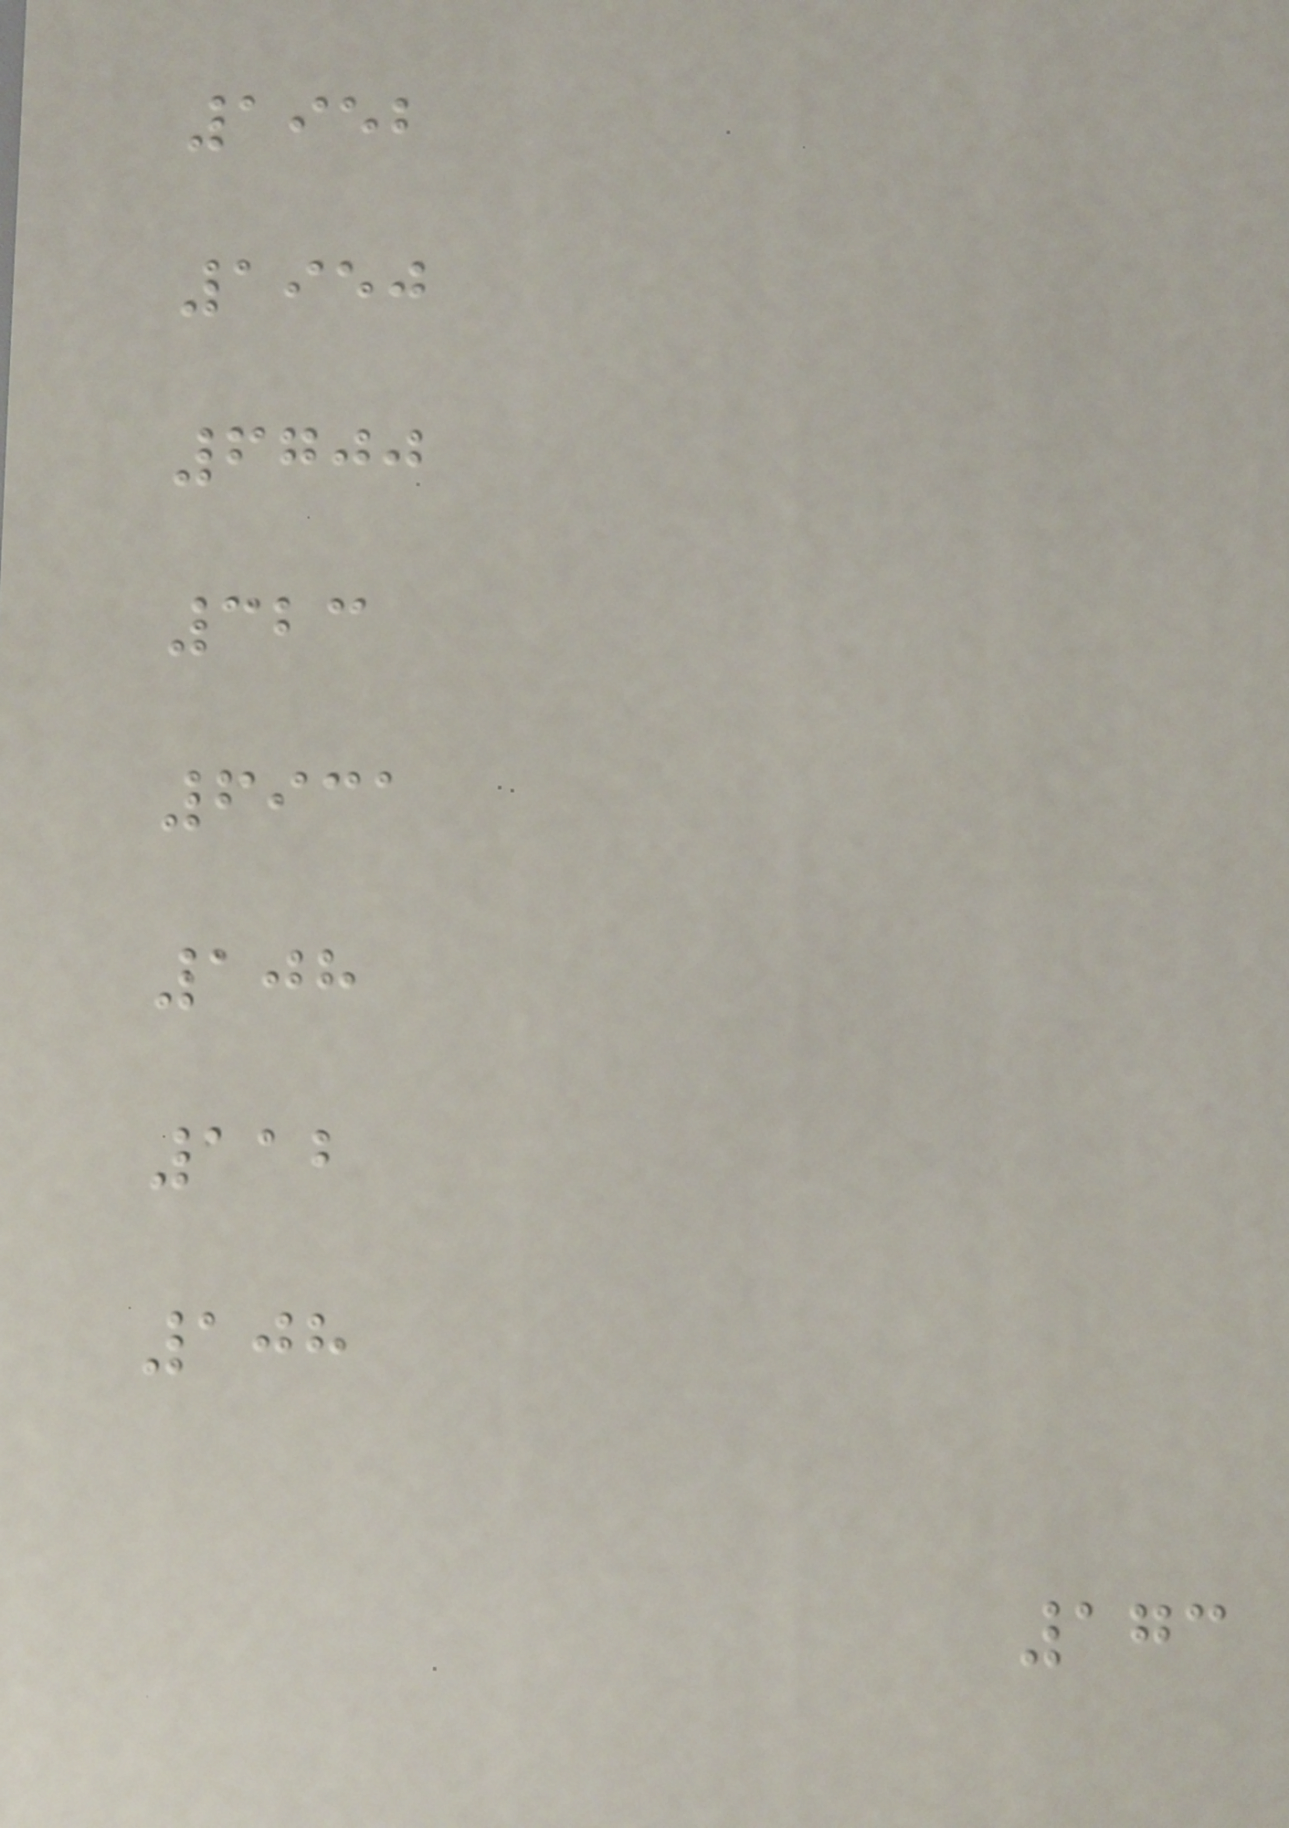1952
1950
6700
323
6931
108
112
108
173
